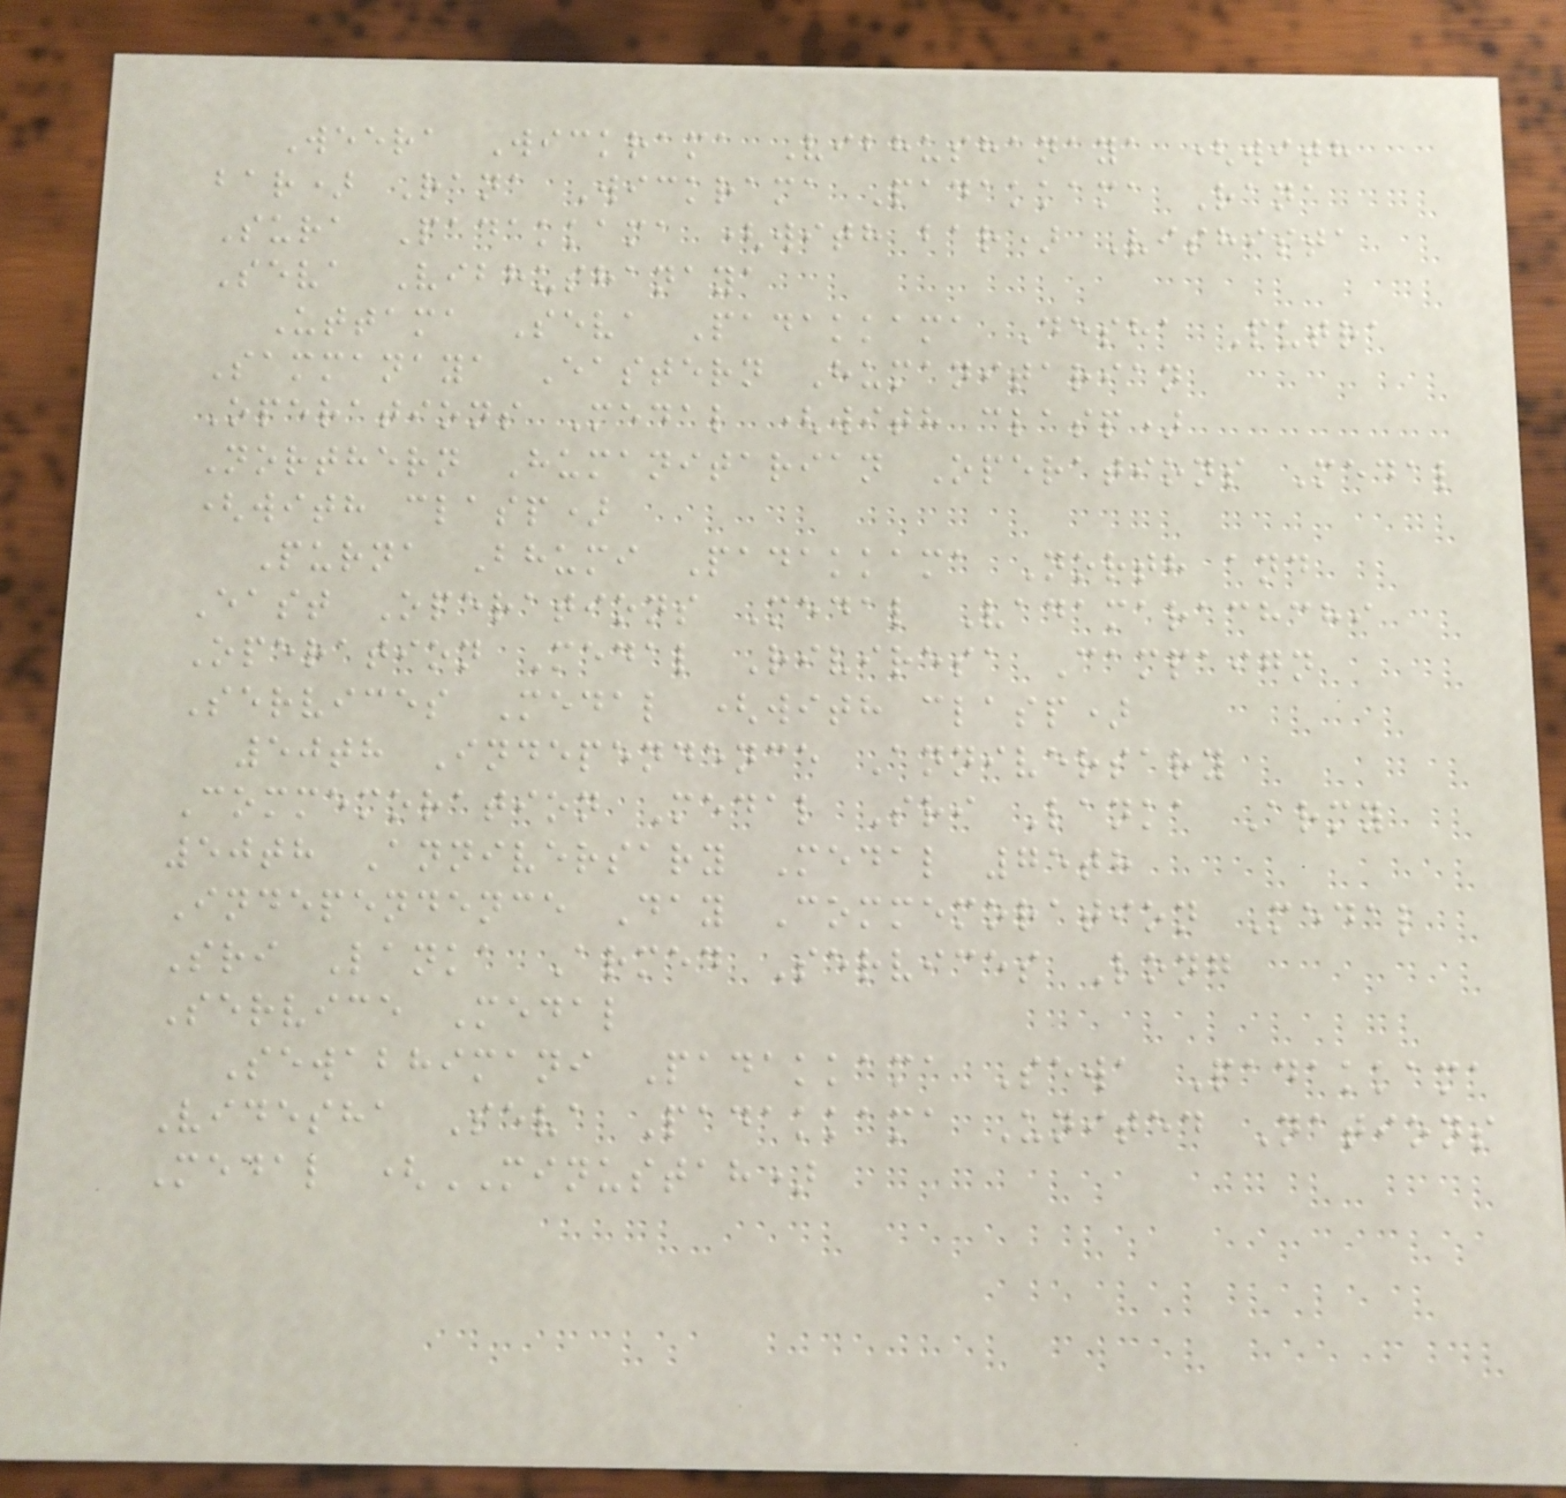Weera Wickrama Vibhushanaya (with
bar) Rana Wickrama Padakkama Rana
Sura Padakkama (with bar) Vishista
Seva Vibhushanaya
Uttama Seva Padakkama Desha Putra
Sammanaya Eastern Humanitarian
Operations Medal (with clasp)
Northern Humanitarian Operations Medal
(with clasp)
Purna Bhumi Padakkama North and
East Operations Medal Vadamarachchi
Operation Medal Riviresa Campaign
Services Medal (with clasp)
50th Independence Anniversary
Commemoration Medal Sri Lanka Army
50th Anniversary Medal 75th
Independence Day Commemoration Medal
Sri Lanka Armed Services Long
Service Medal
Sewabhimani Padakkama Sewa Padakkama
Videsha Seva Padakkama United Nations
Medal (MINUSTAH)
